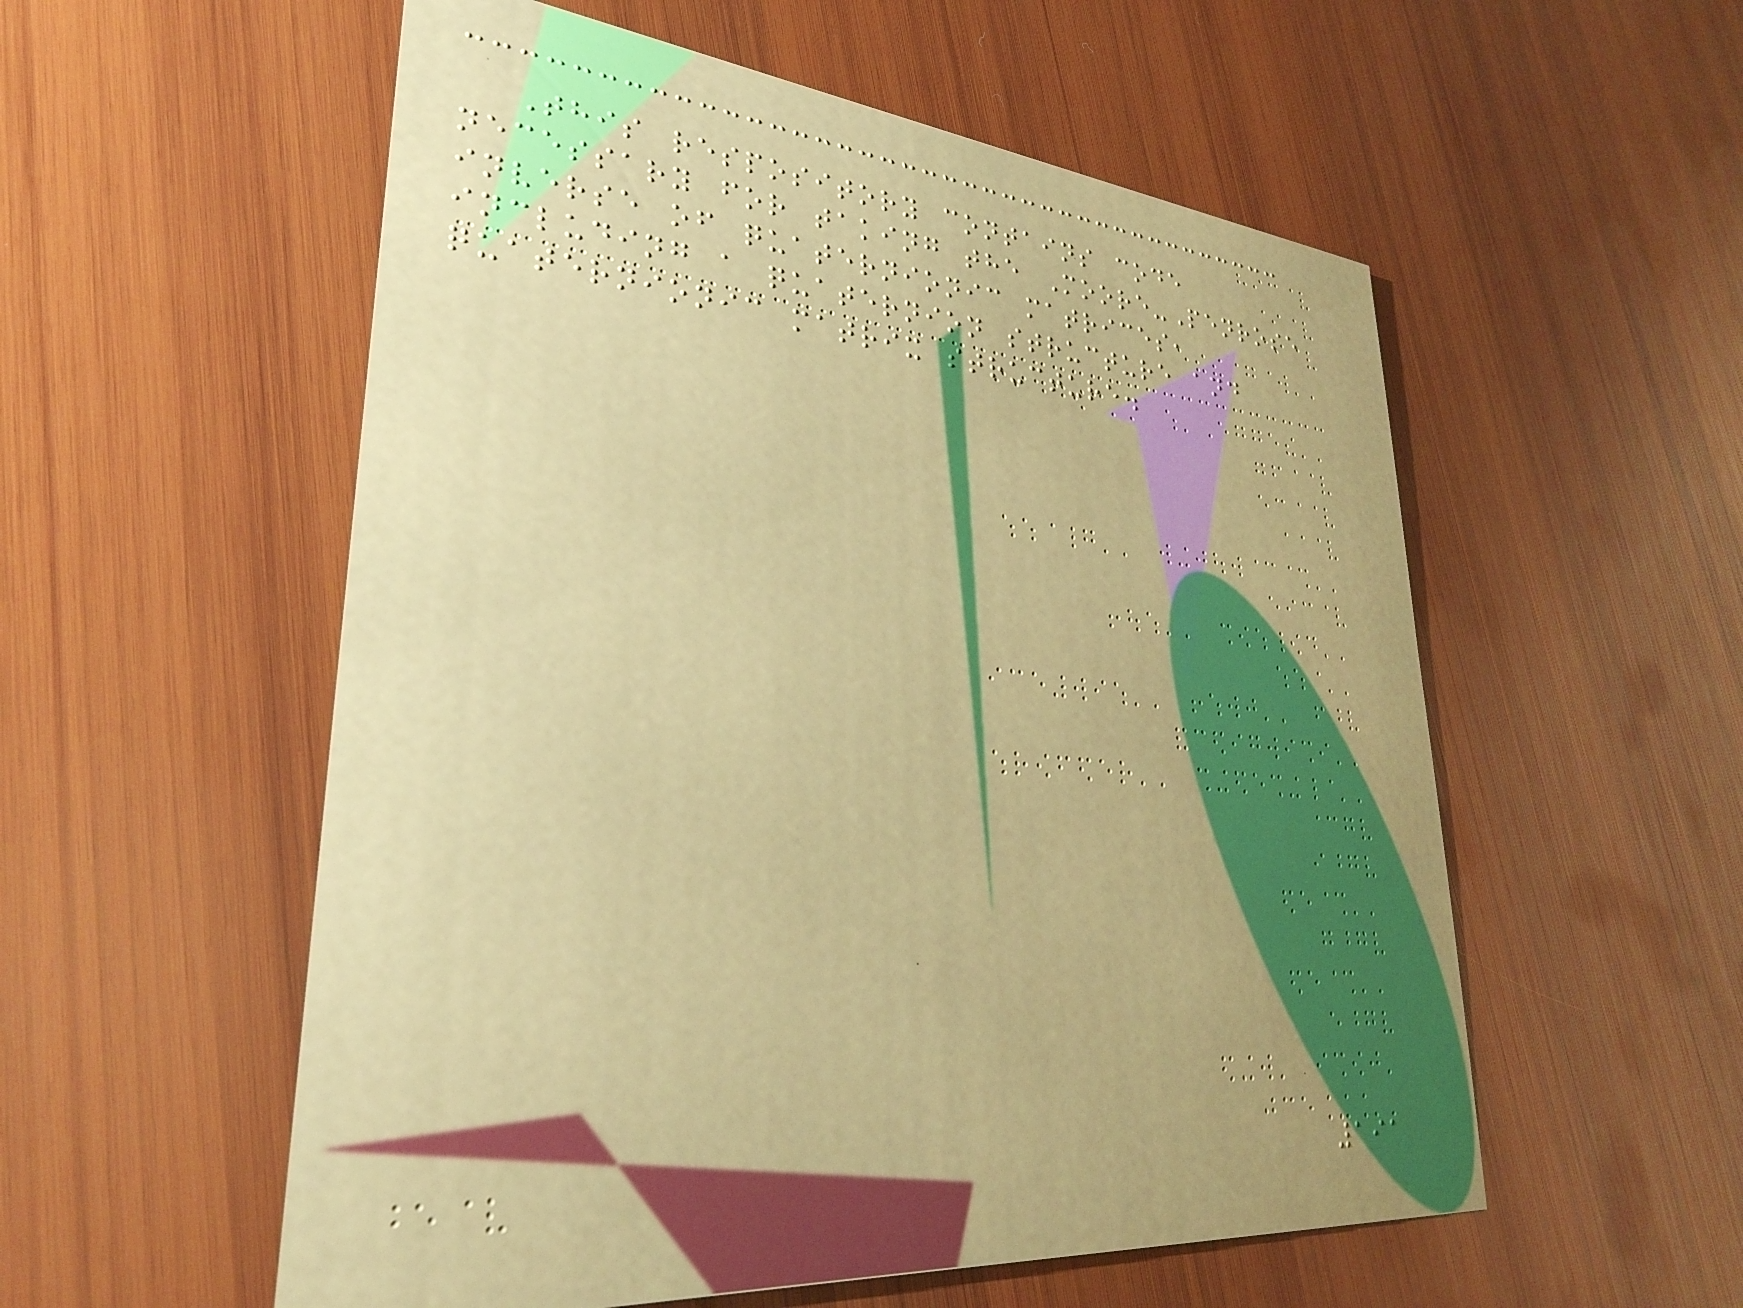This respository contains code
necessary for taking the Moore-Penrose
inverse of quaternionic matrices,
including a quaternion structure and
quaternionic matrix structure.
191
